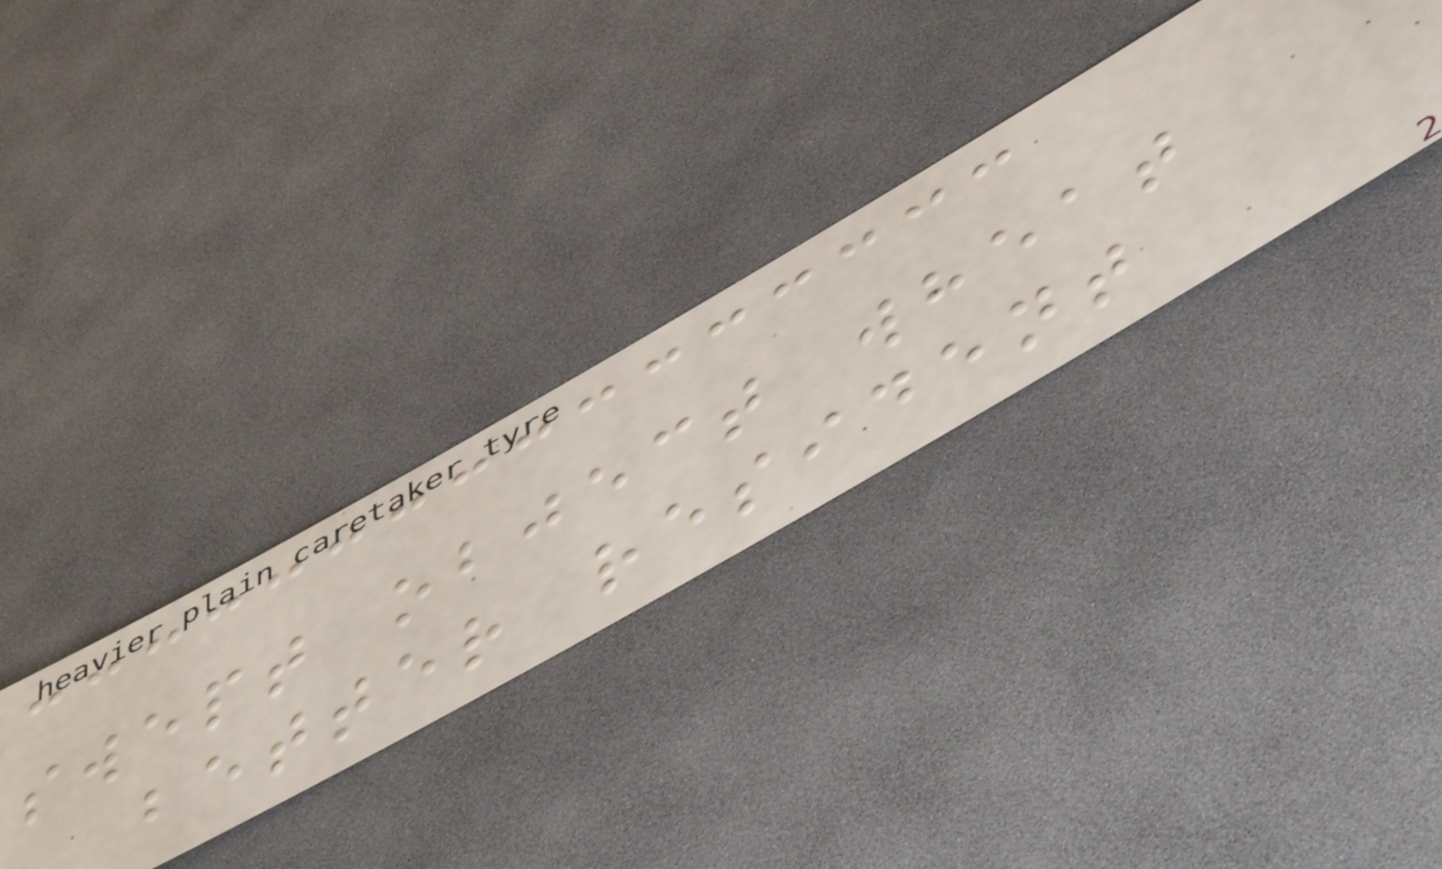swept object wheat
better resident
